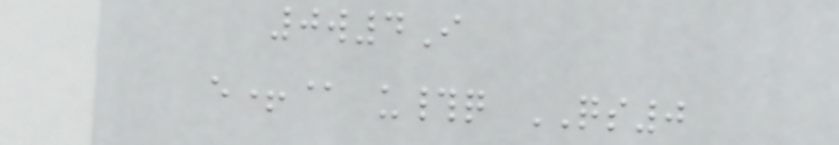0w4I
e+@ u#q QS0
